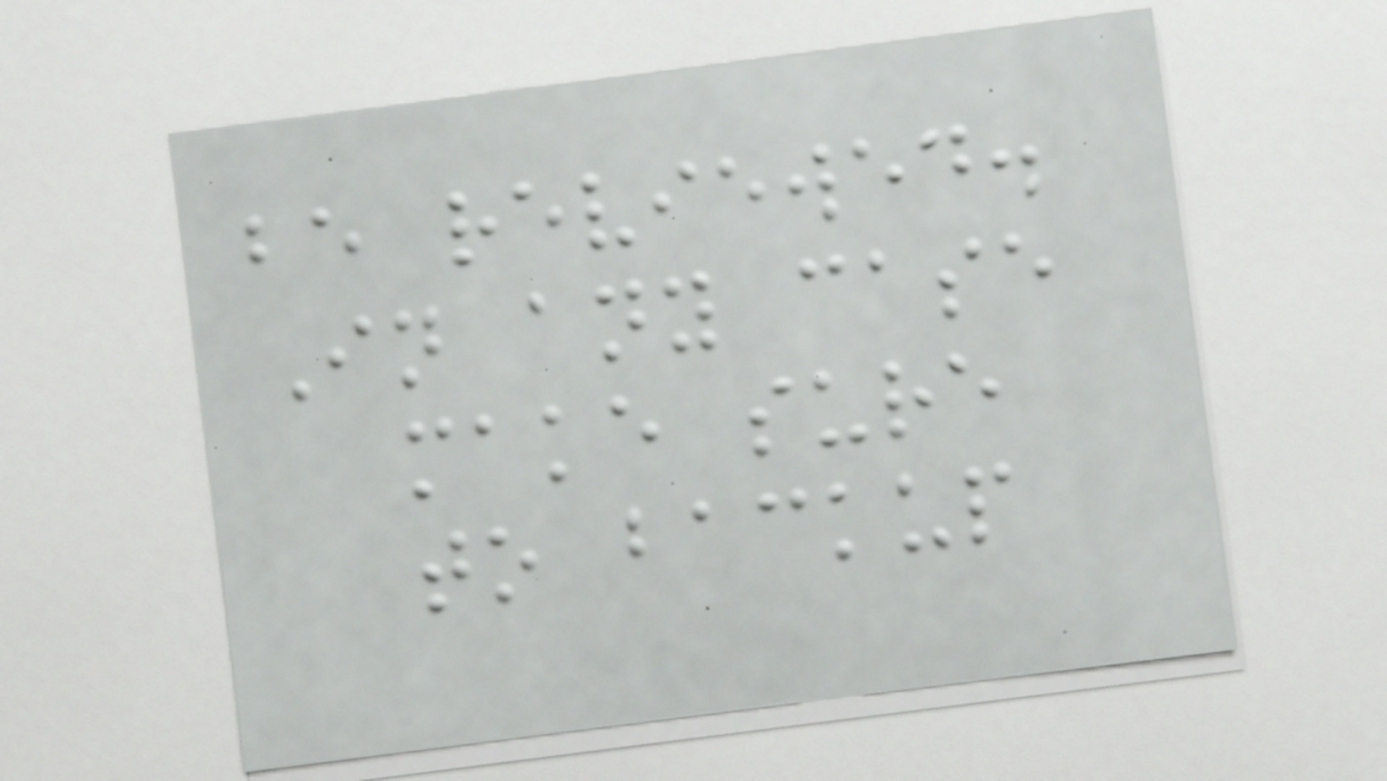be reviewed.
In any case
make sure
to backup
